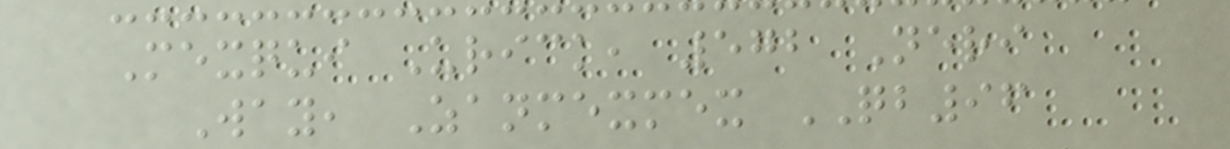Mexqui Urick, 572 Neri
Way, Zanmexmex QB96
